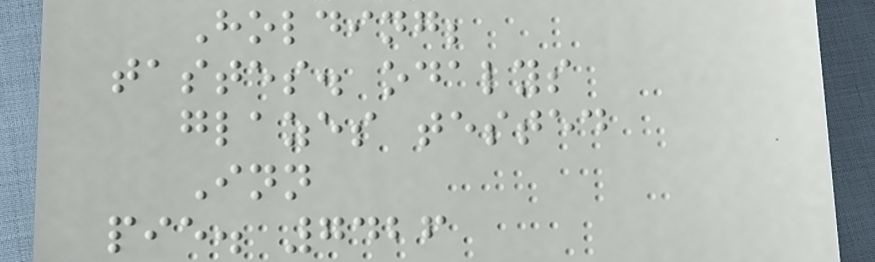Holding;
tastes. odalys
glazes tested
Inn
pie. 7426
